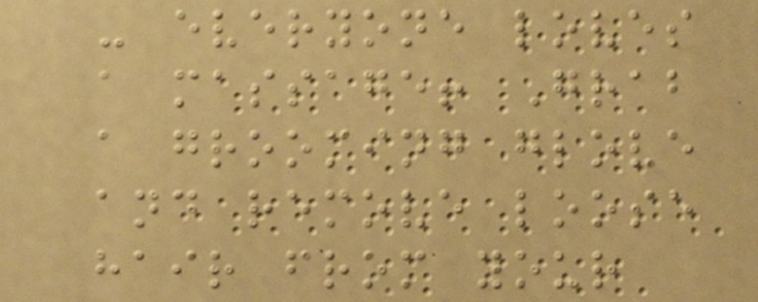- everyone loves
a massage! Grab
a grooming glove
and remove loose
hair from your
